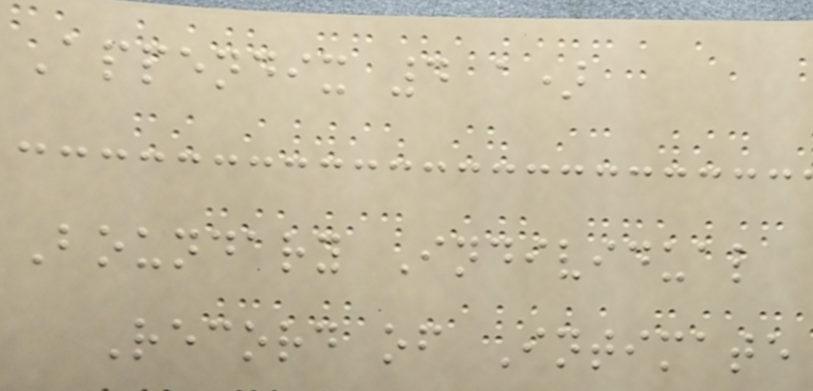Appendix 4 a)
Boundary Individual
Record of Intimate
